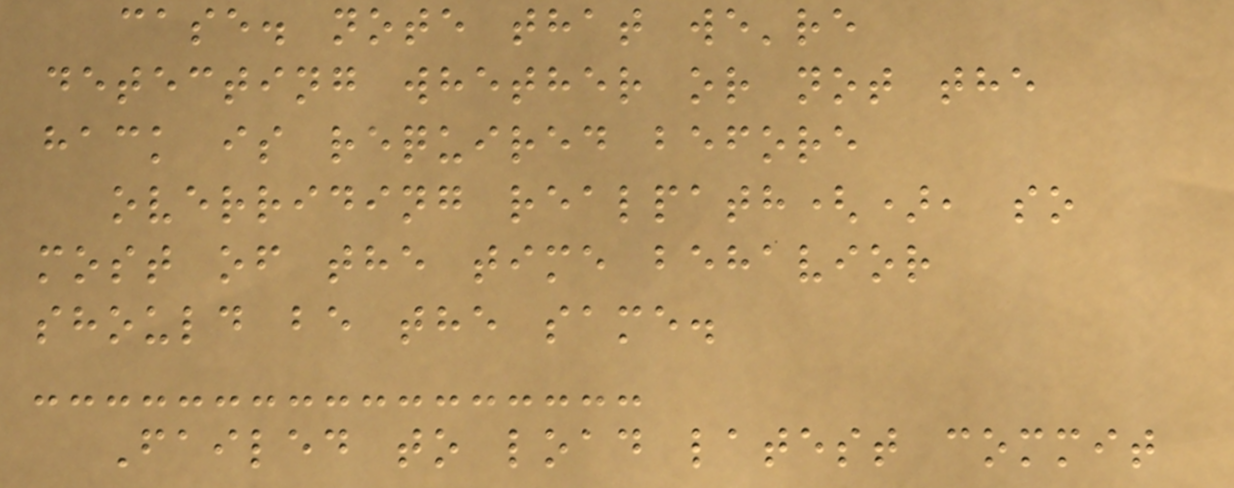case. note that we're
detecting whether or not the
hack is required before
overriding realpath(), so
most of the time behavior
should be the same.
Failed to load latest commit
